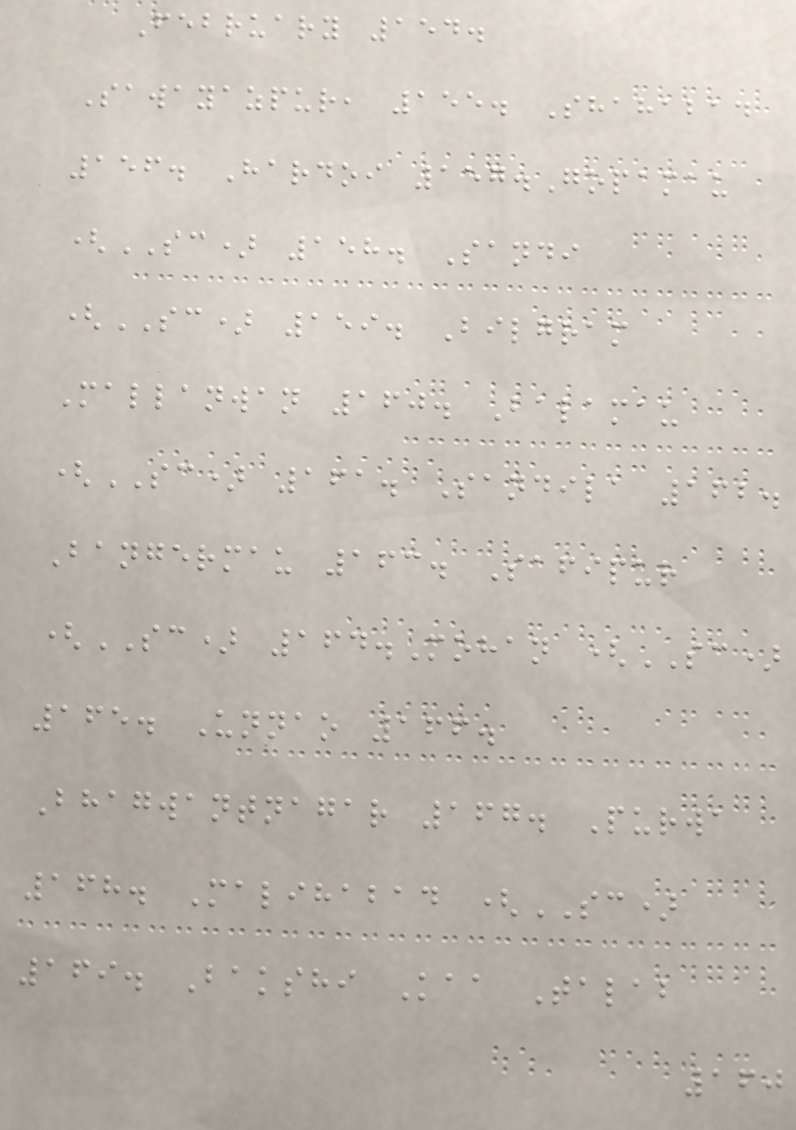February 154.
Sawayazpur, 155. Shahabad
156. Hardoi 157.Gopamau
(SC) 158. Sandi
(SC) 159. Bilgram
Mallanwan 160. Balamau
(SC) 161. Sandila 162.
Bangermau 163. Safipur
(SC) 164.Mohan (SC)
165. Unnao 166.
Bhagwantnagar 167. Purwa
168. Malihabad (SC)
169. Bakshi Kaa Talab
160
